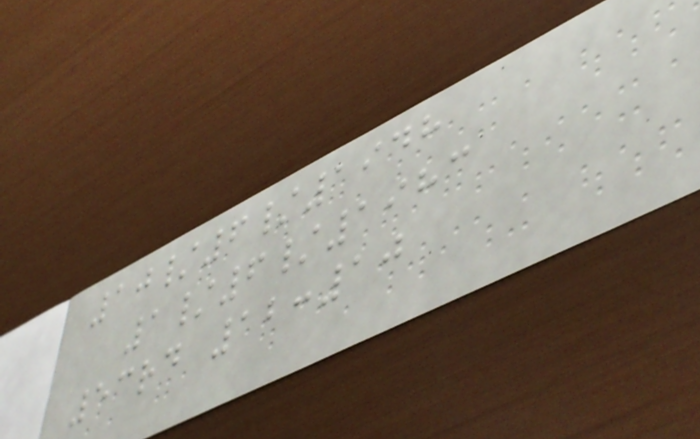10/6/1948
1/6/1983
53rd 12:10
